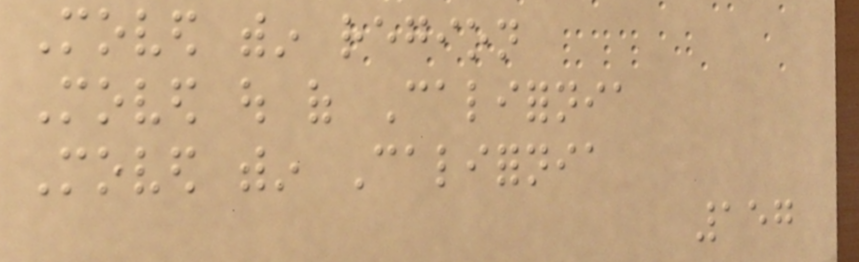Moved within region
Moved out of California
Moved within California
157
